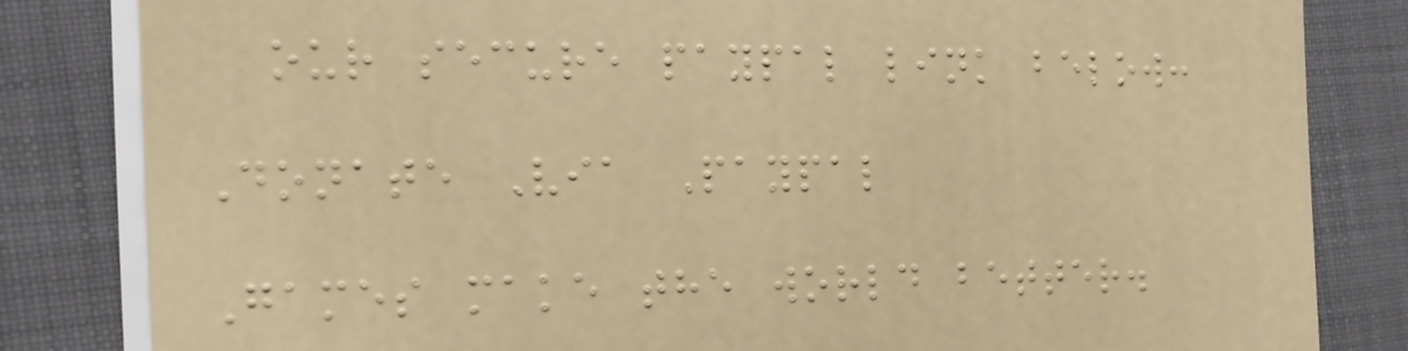our secure paypal link below:
Donate Via Paypal
Games make the world better.
